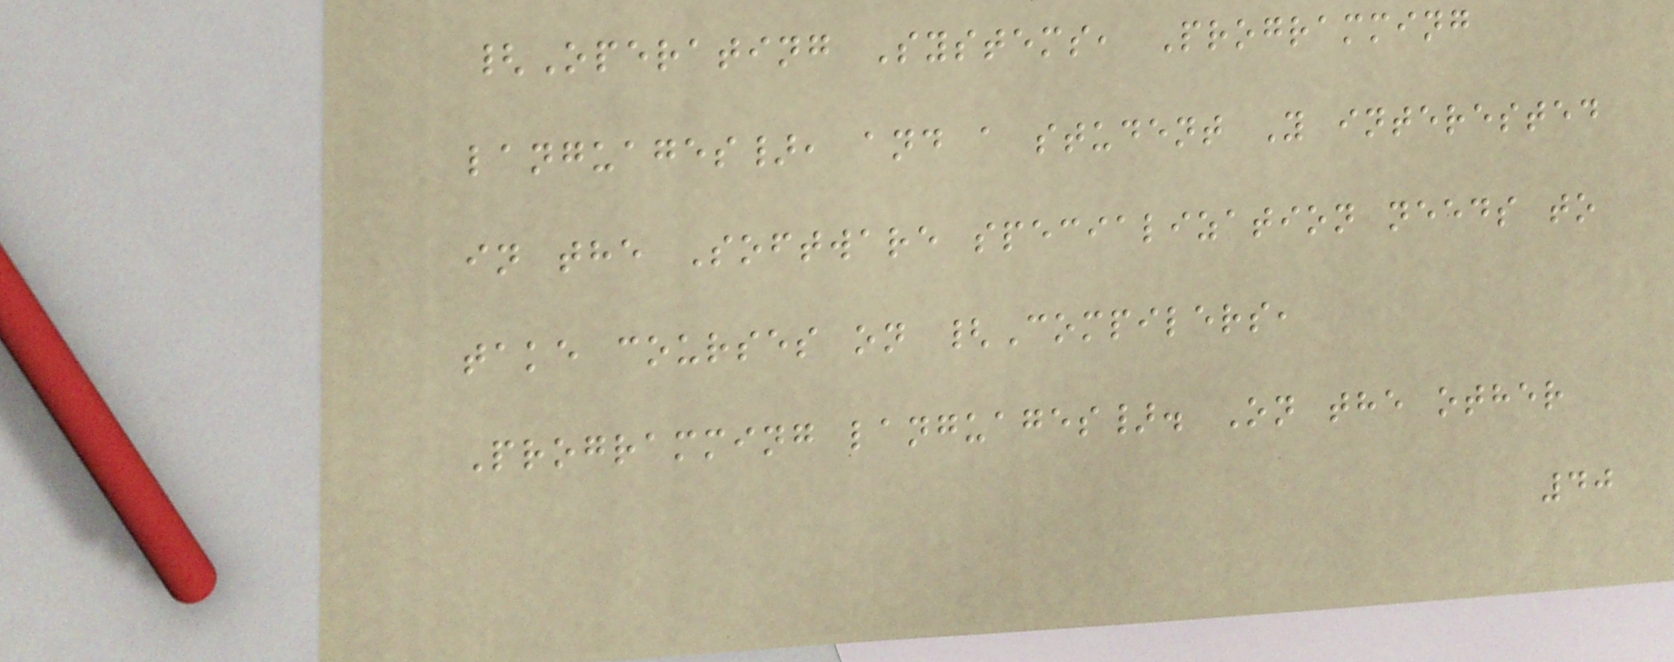{Operating Systems, Programming
languages}, and a student Y interested
in the Software specialization needs to
take courses on {Compilers,
Programming languages}. On the other
40
